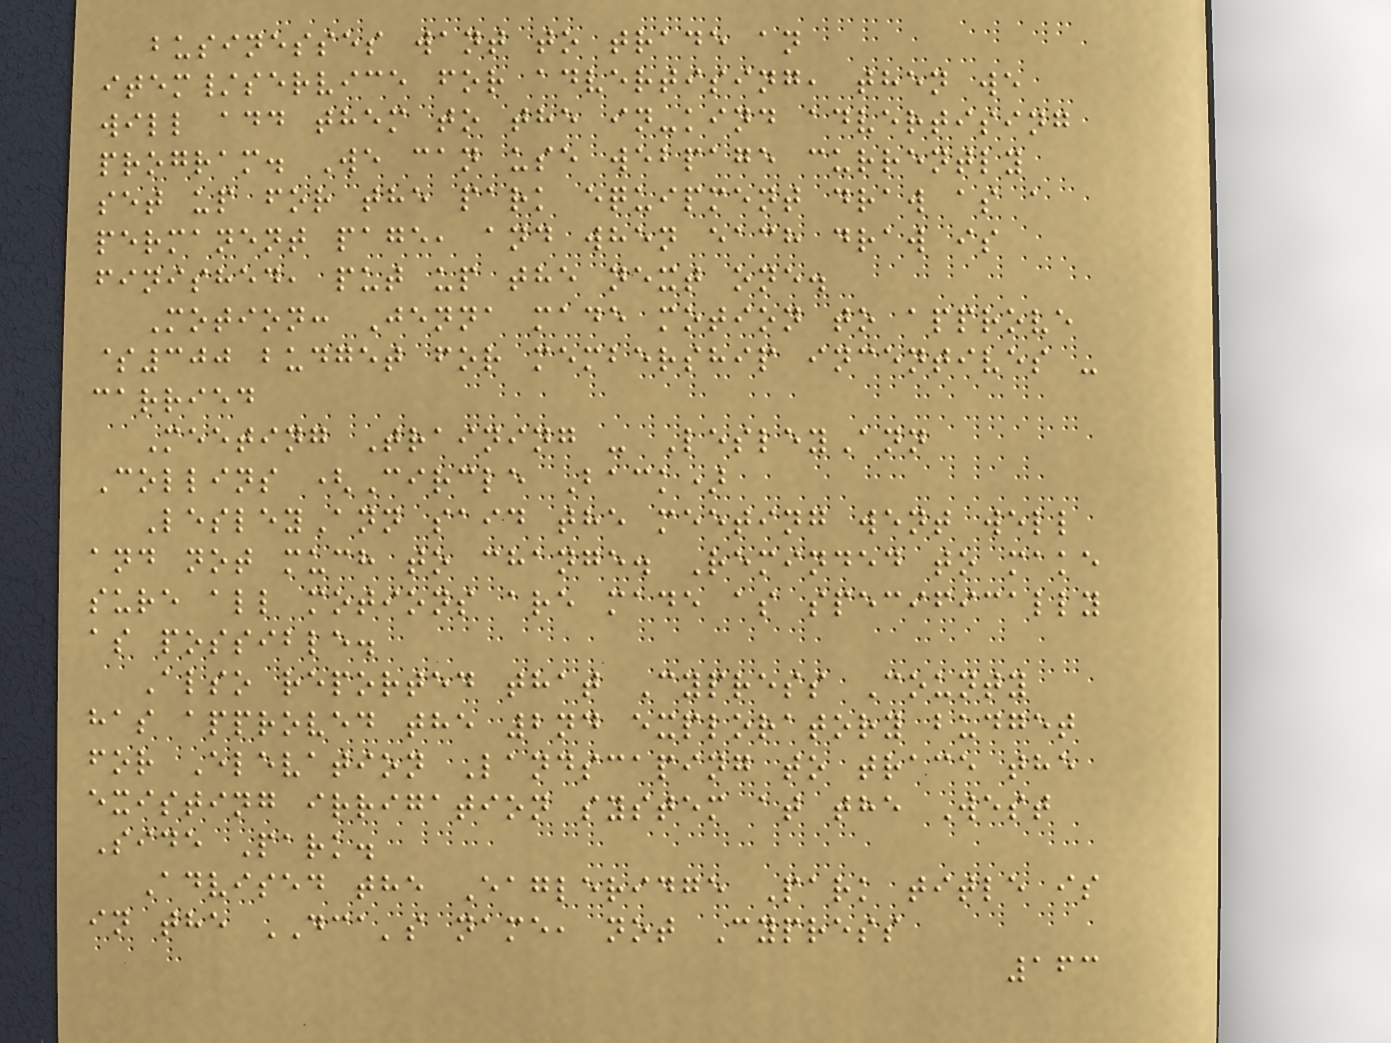businesses want to trade an
item/service for advertising, then we
will add them to the in-kind advertising
program. We can use webpage currently
set up for the park equipment draw as a
permanent page, and when each draw is
finished, put up the next one.
Motion: Jenna made motion to approve
$300 budget for membership incentives -
carried
Meeting Training - LesleyAnn
Collins (Circle Back)
LesleyAnn said the meeting went well
and not much to change. Reminded to make
sure all motions are made as specifically
as possible.
Also reported that Cypress County
has approved the 2nd exploratory budget
for Elevation Landscaping to trace the
existing irrigation system at the West
Side Park.
Advised the Eagleridge Park title is
in the DCA's name, not Cypress
163
